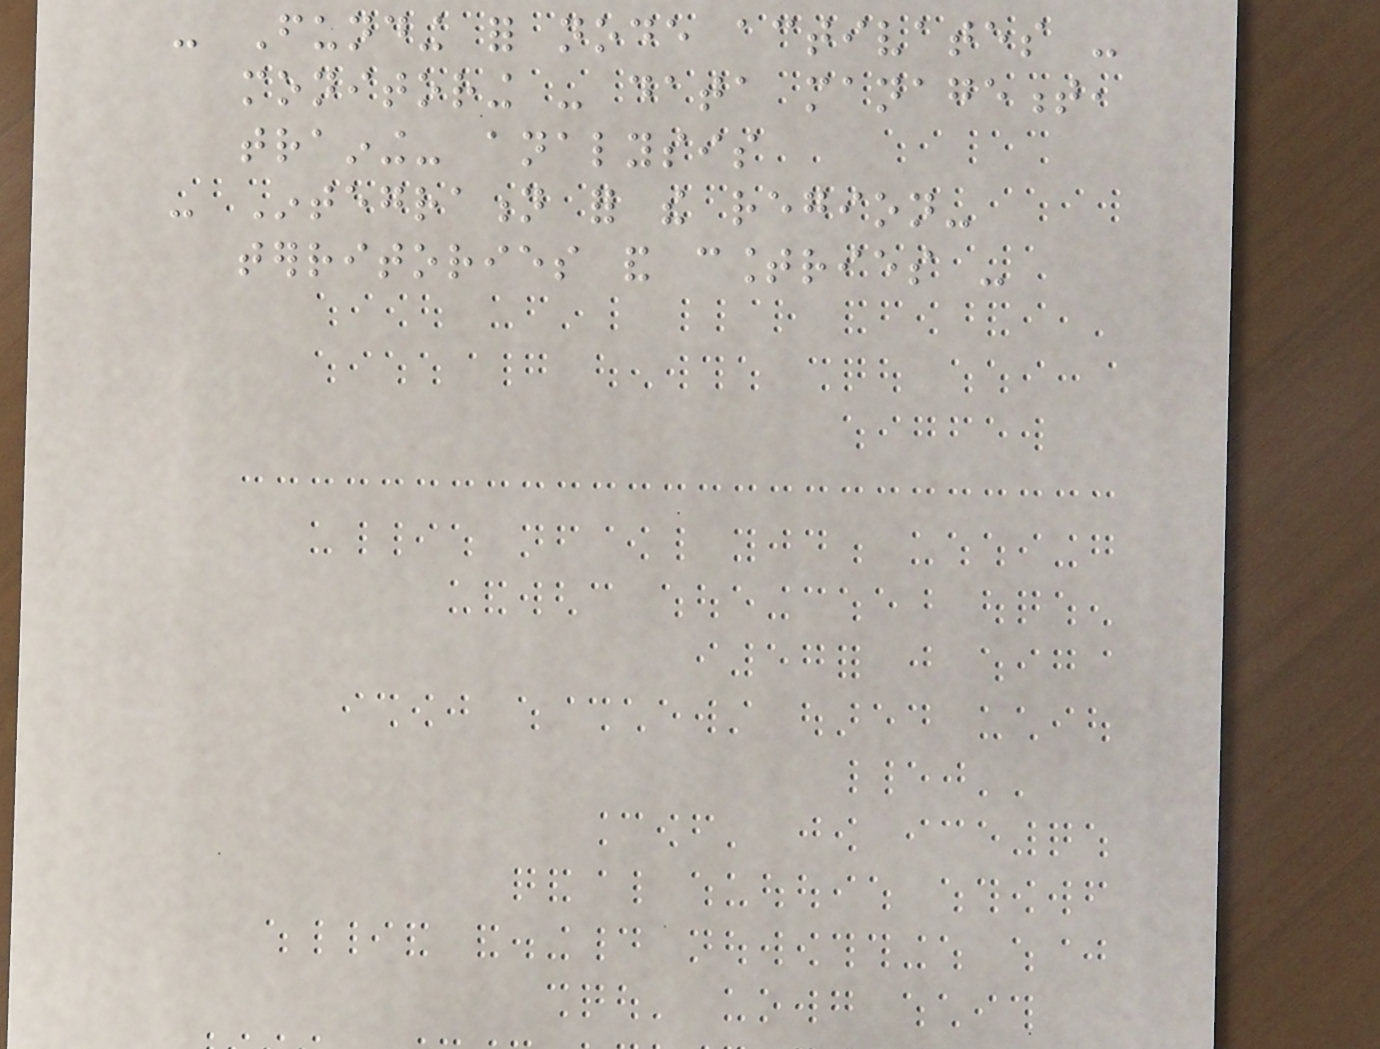- Funding for node activates -
monitoring - data management,
training- analysis
- Integration for the region-
territories and countries -
